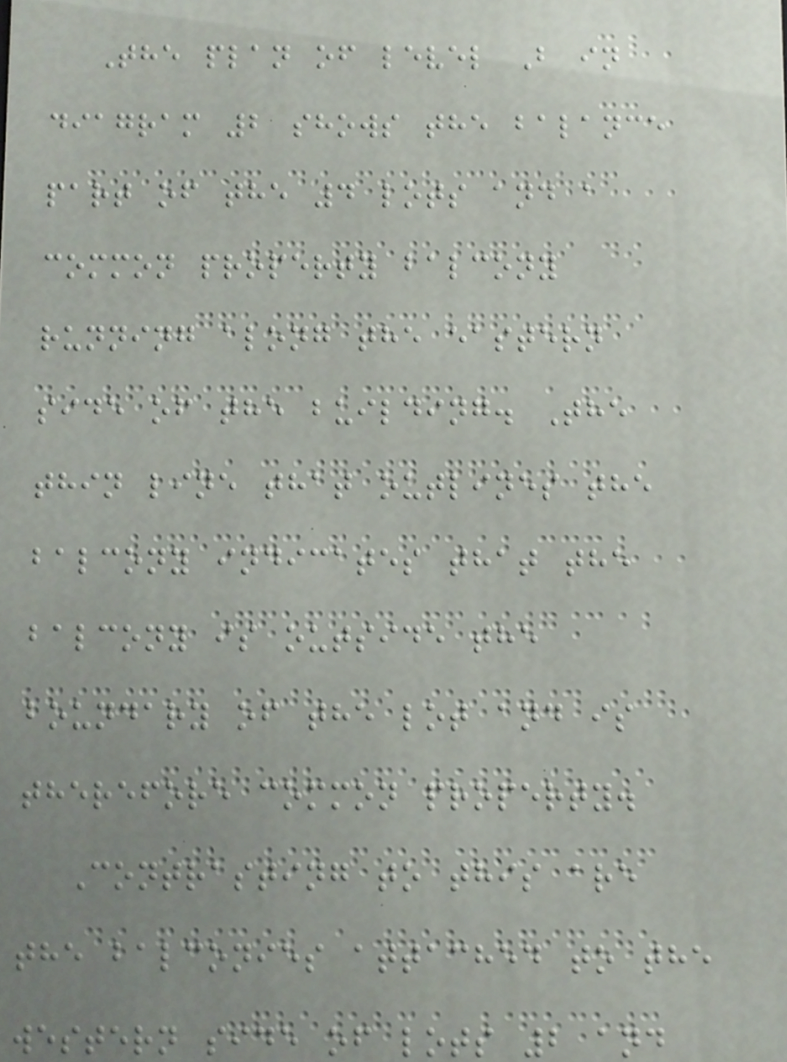The plan of level B in
diagram 2 shows the balance
part of the 4 lots and a
common property balcony
running along the eastern
side of the building. The
thin line that outlines the
balcony indicates that the
balcony is outside the
boundary of the lot and is
therefore common property.
Contrasting to this are
the balconies attached to the
western side of lots 2 and
